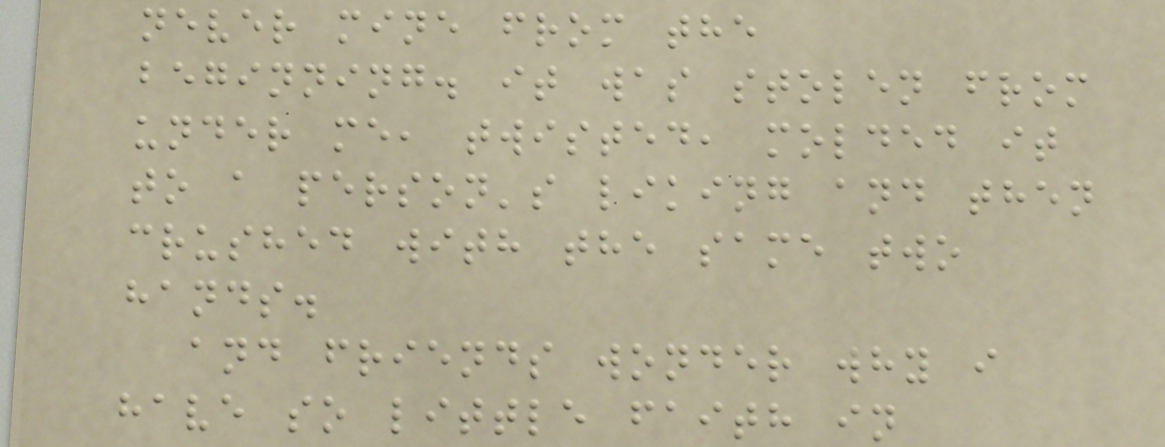never mine from the
beginning. it was stolen from
under me, twisted, molded it
to a person's liking and then
crushed with the same two
hands.
and friends wonder why i
have so little faith in
